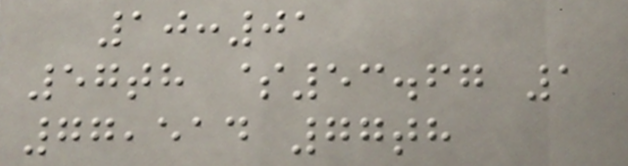10:01
57th $53.67 1
77,514 77th
